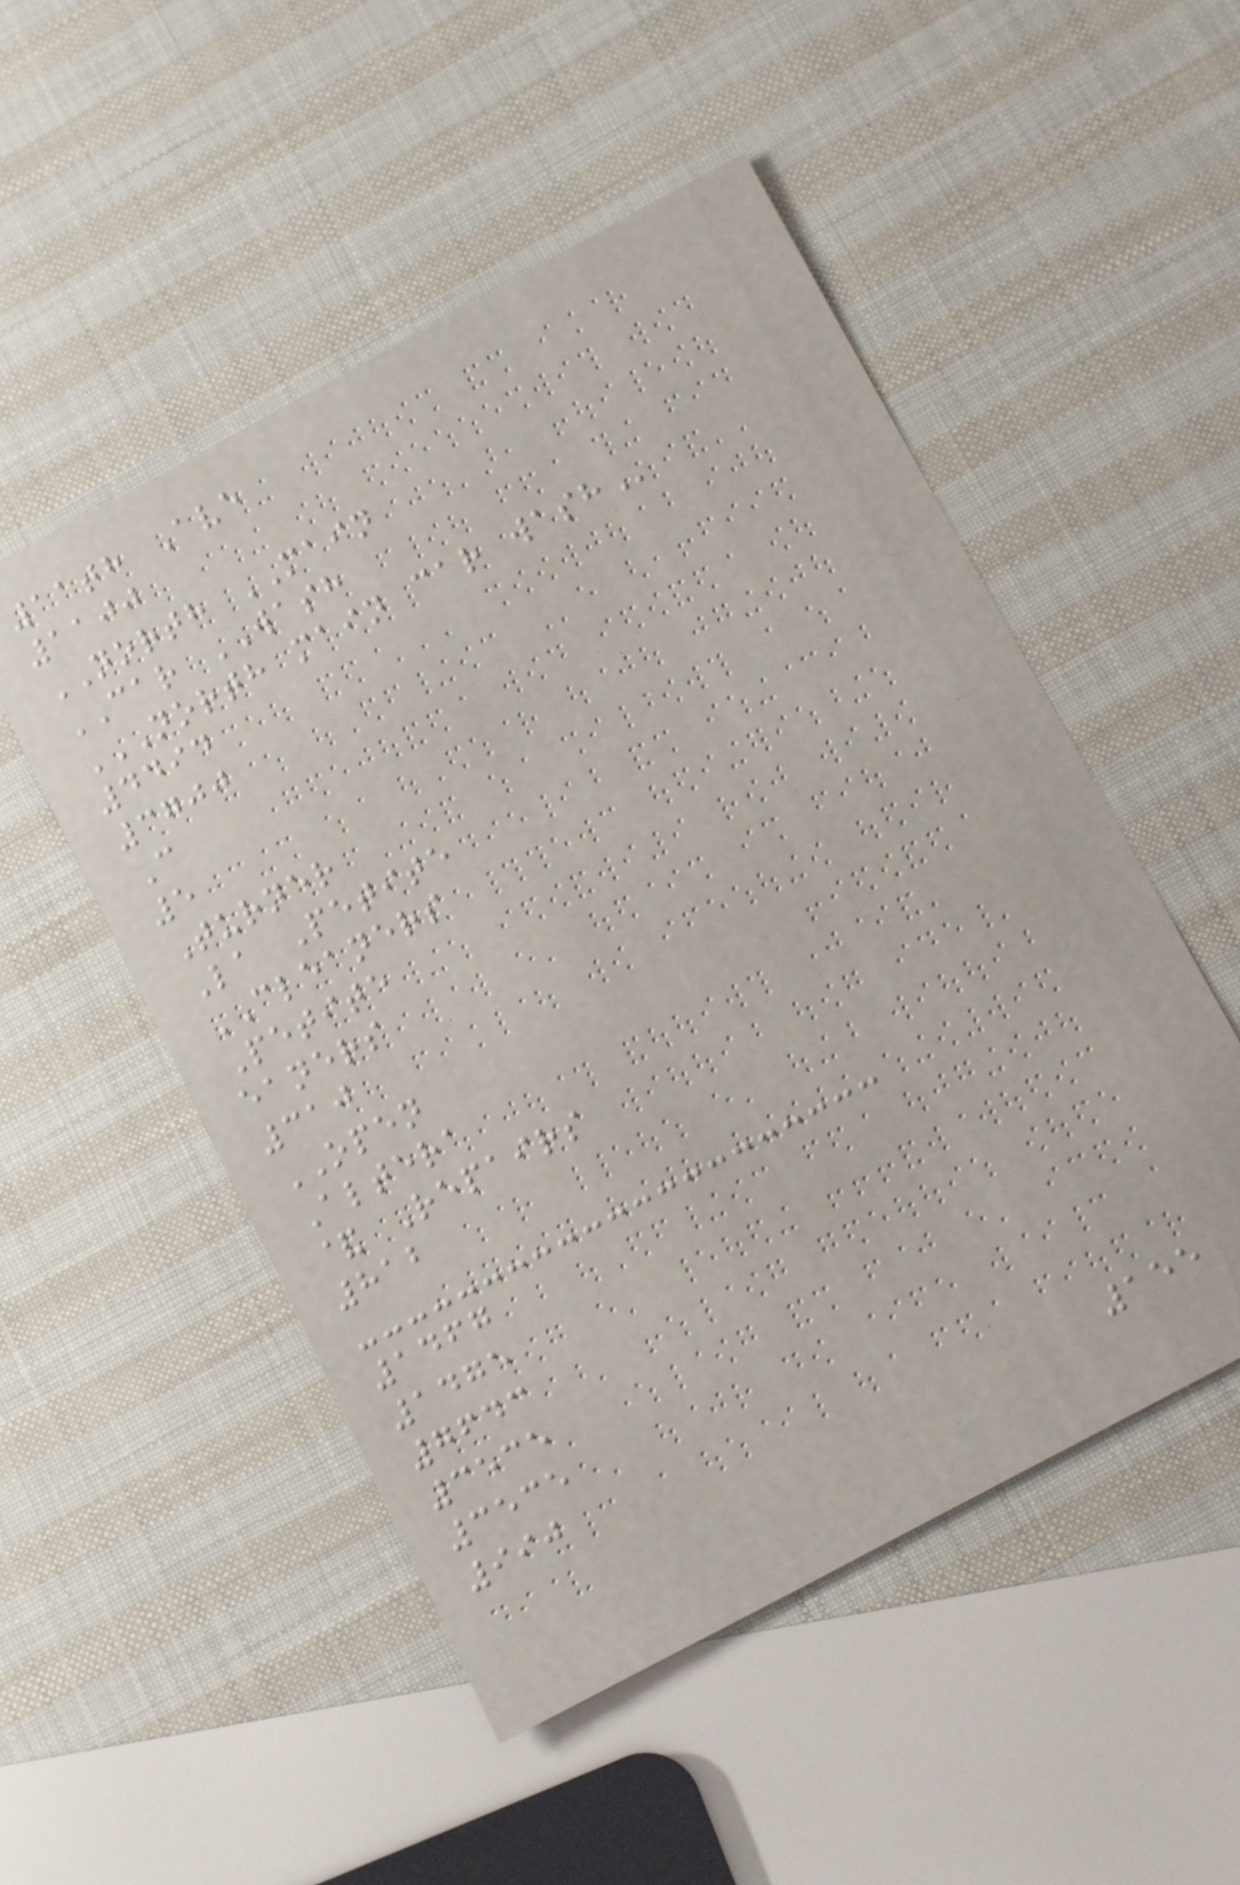11th Ave
1100
NORTH MAIN
CAR WASH
NORTH MAIN CAR WASH
4494
3700
C
5
Turner
La Petite
CLEANERS
Petite
eaners
310
OPEN
Altera
& Repairs
812
1467
1475
7643
3535
3535
990
155
